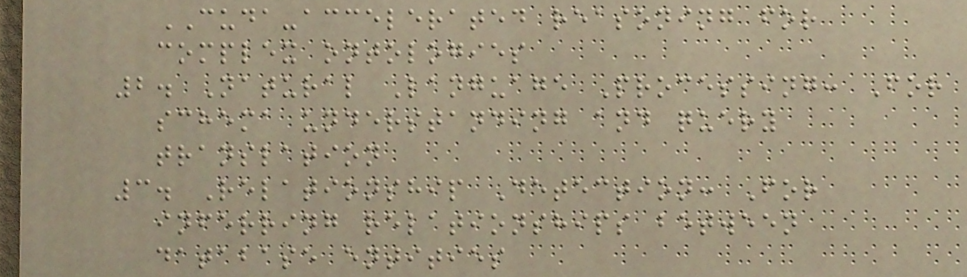CUDA-accelerated reasoning for
complex ontologies
2. Natural Language Processing: For
schema understanding and query
translation
3. Relationship Detection: For
inferring relationships between
database entities
